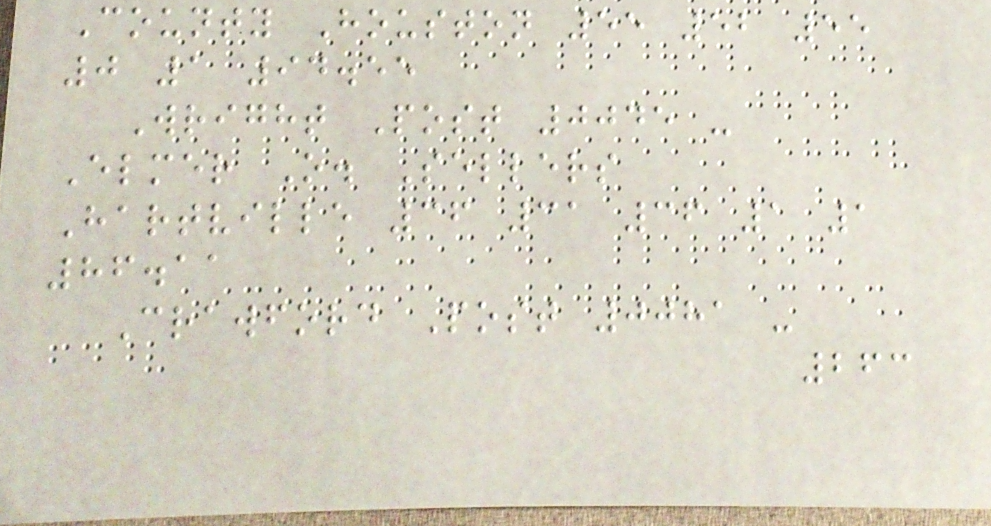County Houston 55 52 55
0 1 94.55
Wright Post 0045 -
Elmer O. Sellers
Hartville 36 31 36 1 1
86.11
Crawford Post 0081 -
263
